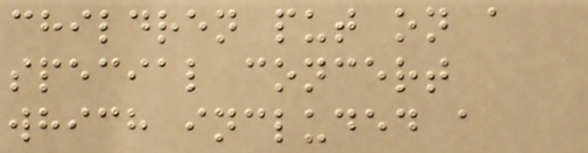children put on a
special concert
which included a
